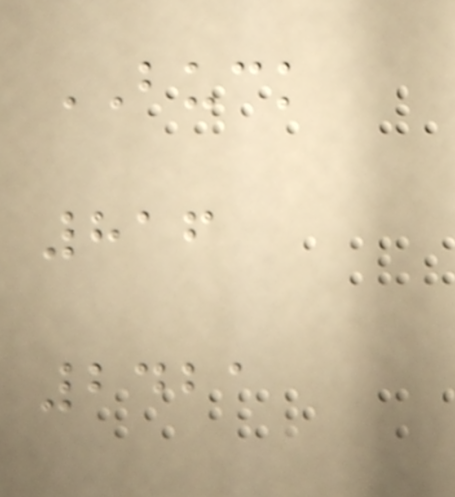BUCK
816
2421
